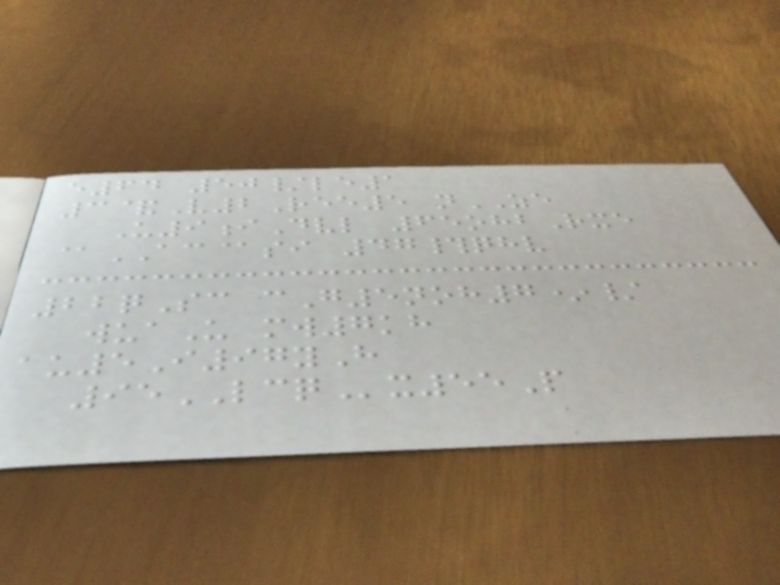e64 50/le1
3&V2Ree5 nZE
U9iDvl 65ohbRxe
@AC@si 47#qhv
22qSc cG5noh7*/
wuaU mw7kh
au5I97yH
95LCQx55P
